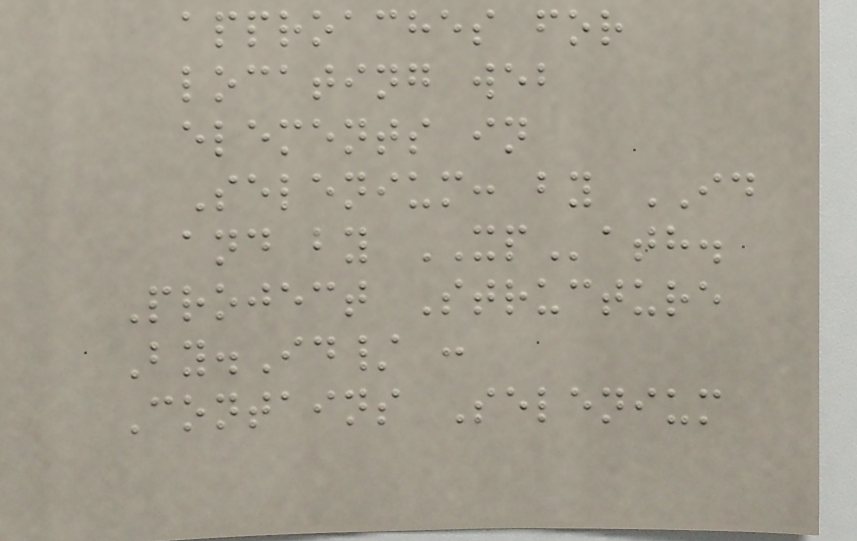approaches for
locating web
elements in
Selenium: by ID
and by XPath.
Project Structure
By.Id/ :
Contains Selenium
